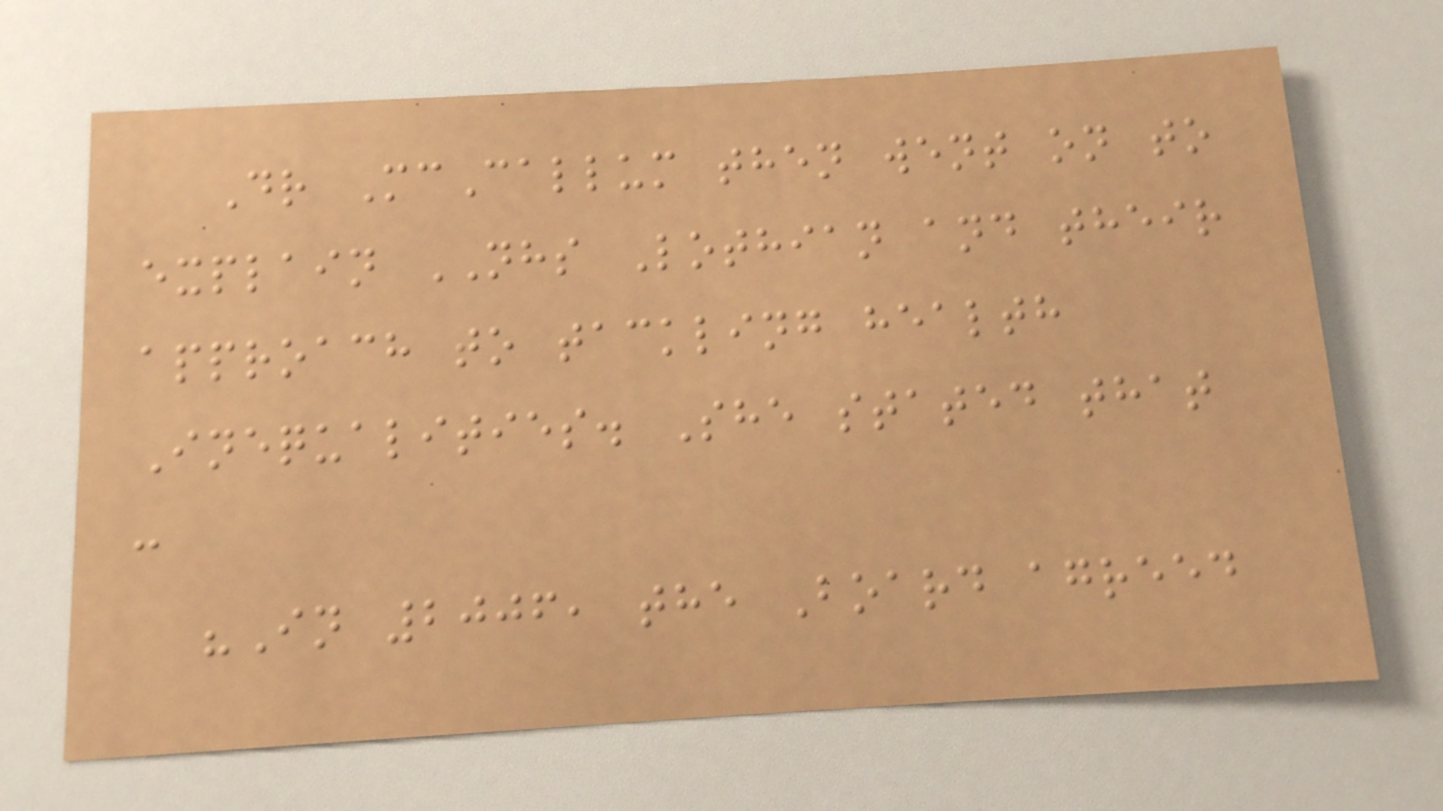Dr McCallum then went on to
explain NHS Lothian and their
approach to tackling health
Inequalities. She stated that
:
"In 2006, the Board agreed
